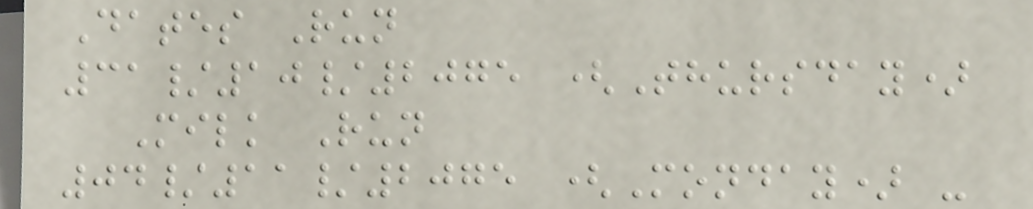Dates Run
31/10/2075 (Thursday)
Milk Run
04/11/2075 (Monday) -
